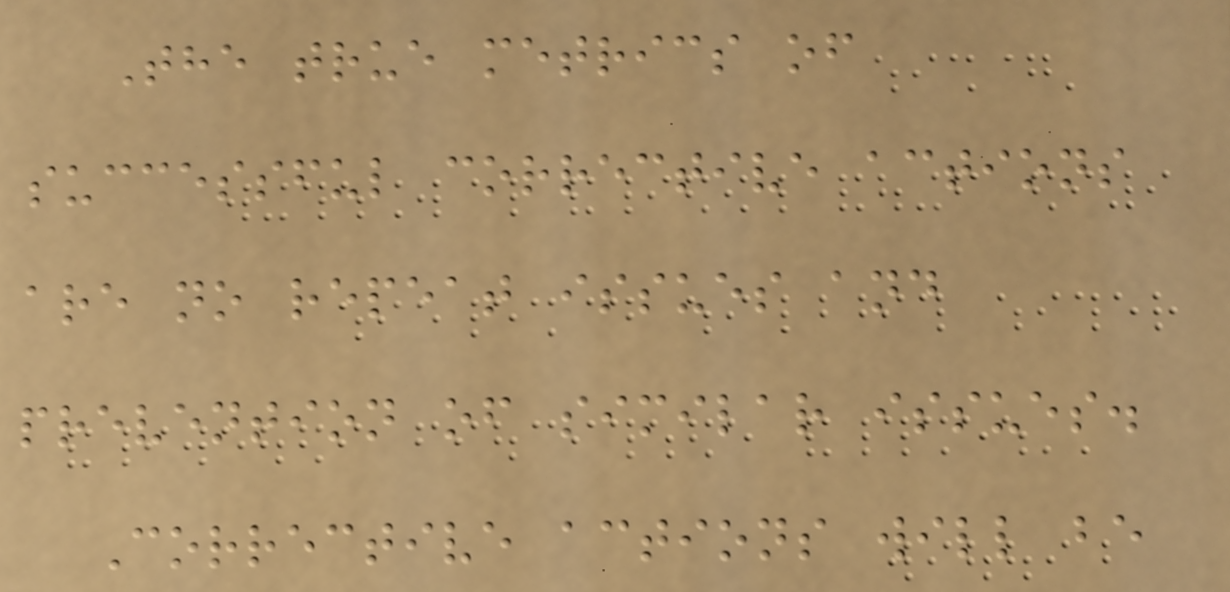The true metrics of
successful corrective actions
are no repeat issues and
prevention of similar issues.
Corrective actions will be
